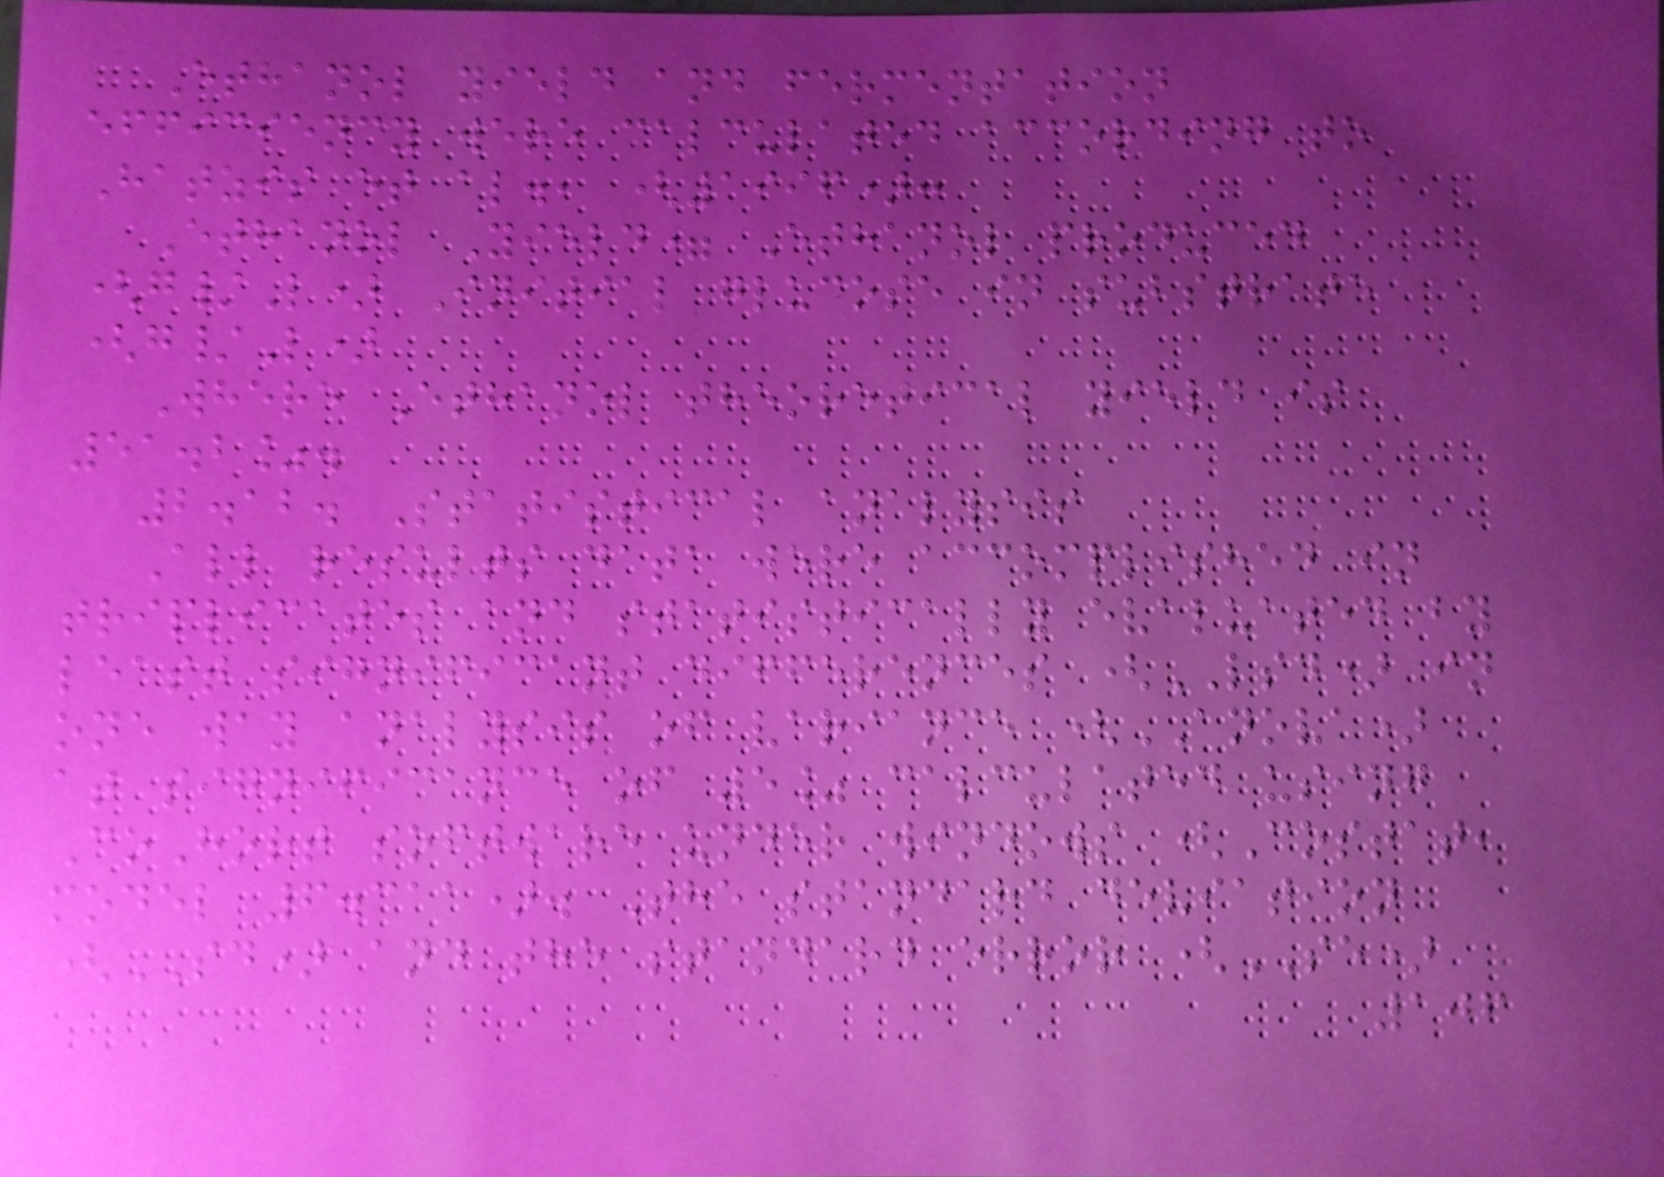Ethanol yield and fermentation
efficiency were calculated according to
Hatzis et al., (1996):
Ethanol Yield= Ethanol produced
(g/L) Initial glucose in substrate
(g/L)
Where Ethanol theoretical yield is
51.2%.
2.12. Statistical analysis
All results data were accomplished in
triplicates and statistically evaluated by
least significant differences (LSD) in
one way analysis of variance (ANOVA)
at significance of 5% calculated using
CoHort software under windows (Costat,
model 6.311). The standard deviation
(SD) and the standard error (SE)
106
